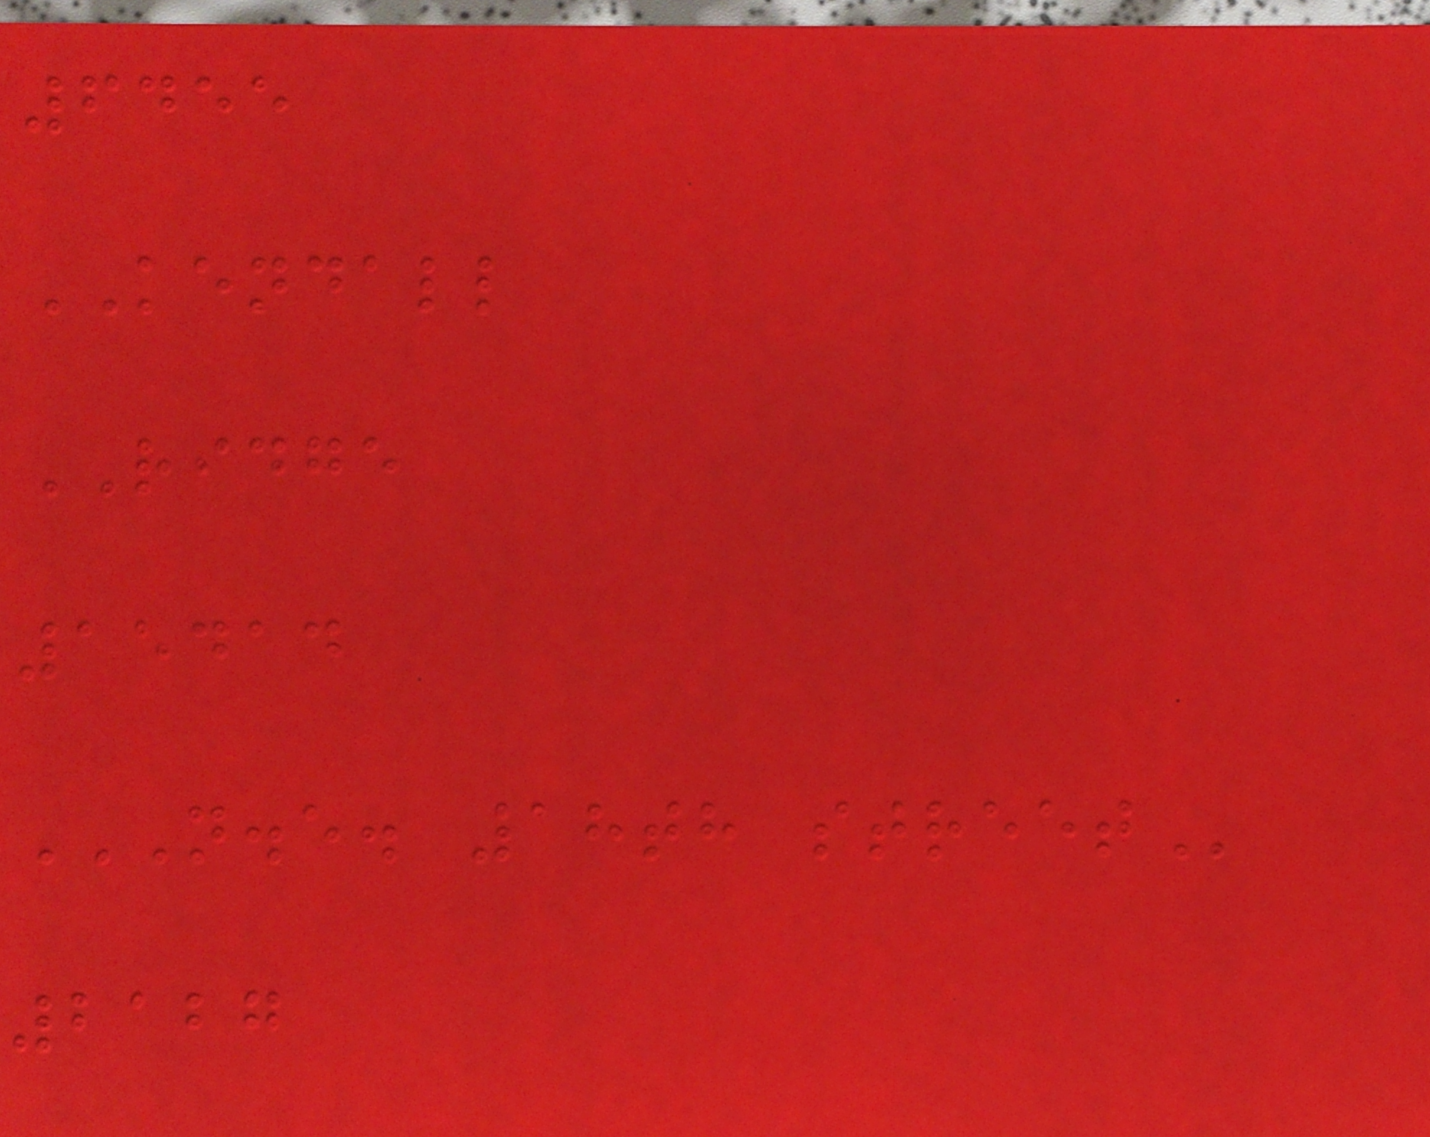6455
KENDALL
RIDGE
15414
N.E. 18TH STREET
2127
